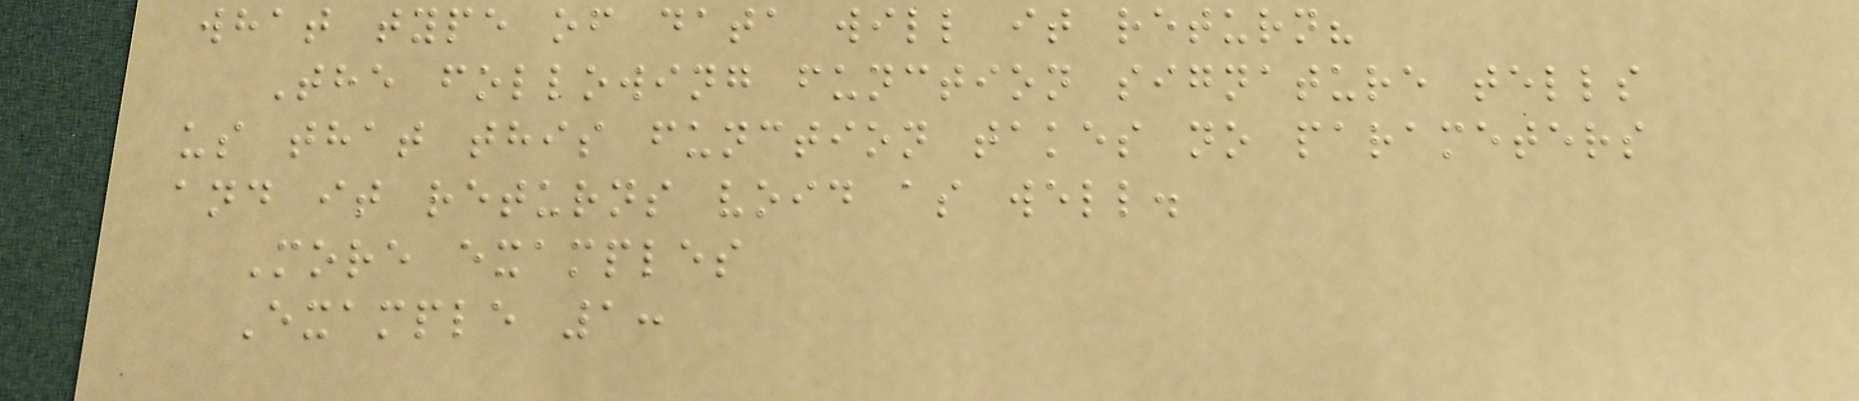what type of data will it return?
The following function signature tells
us that this function takes no parameters
and it returns void as well.
More examples
Example 1:
